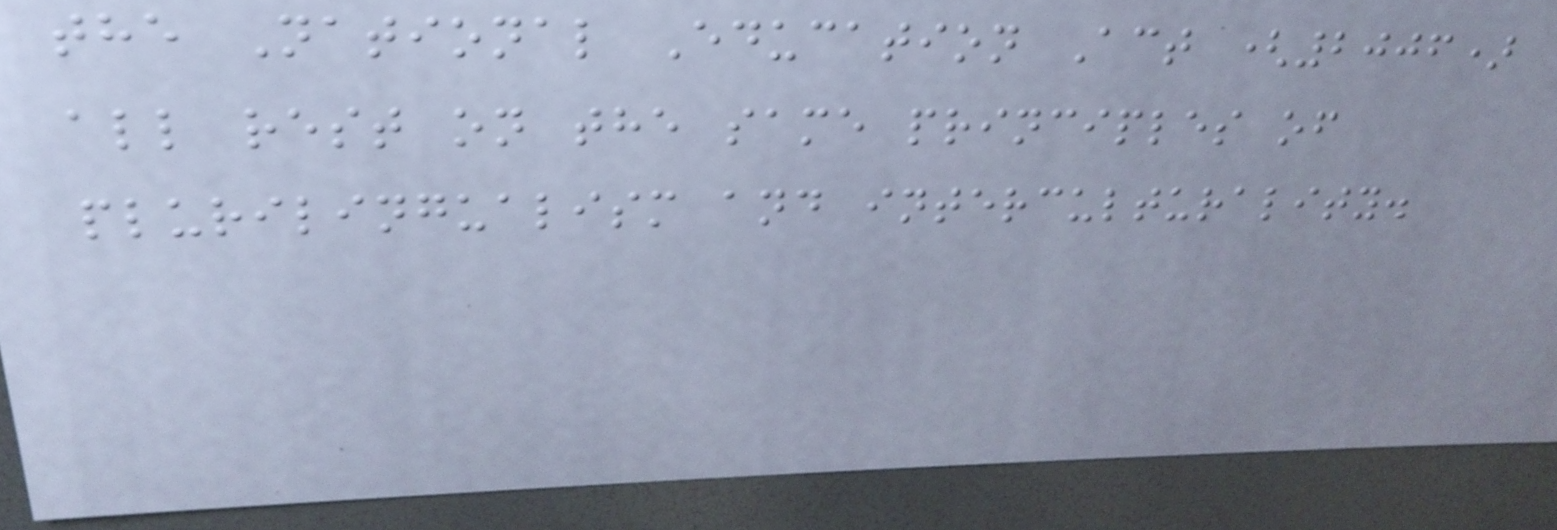the National Education Act (2006)
all rest on the same principles of
plurilingualism and interculturality.
